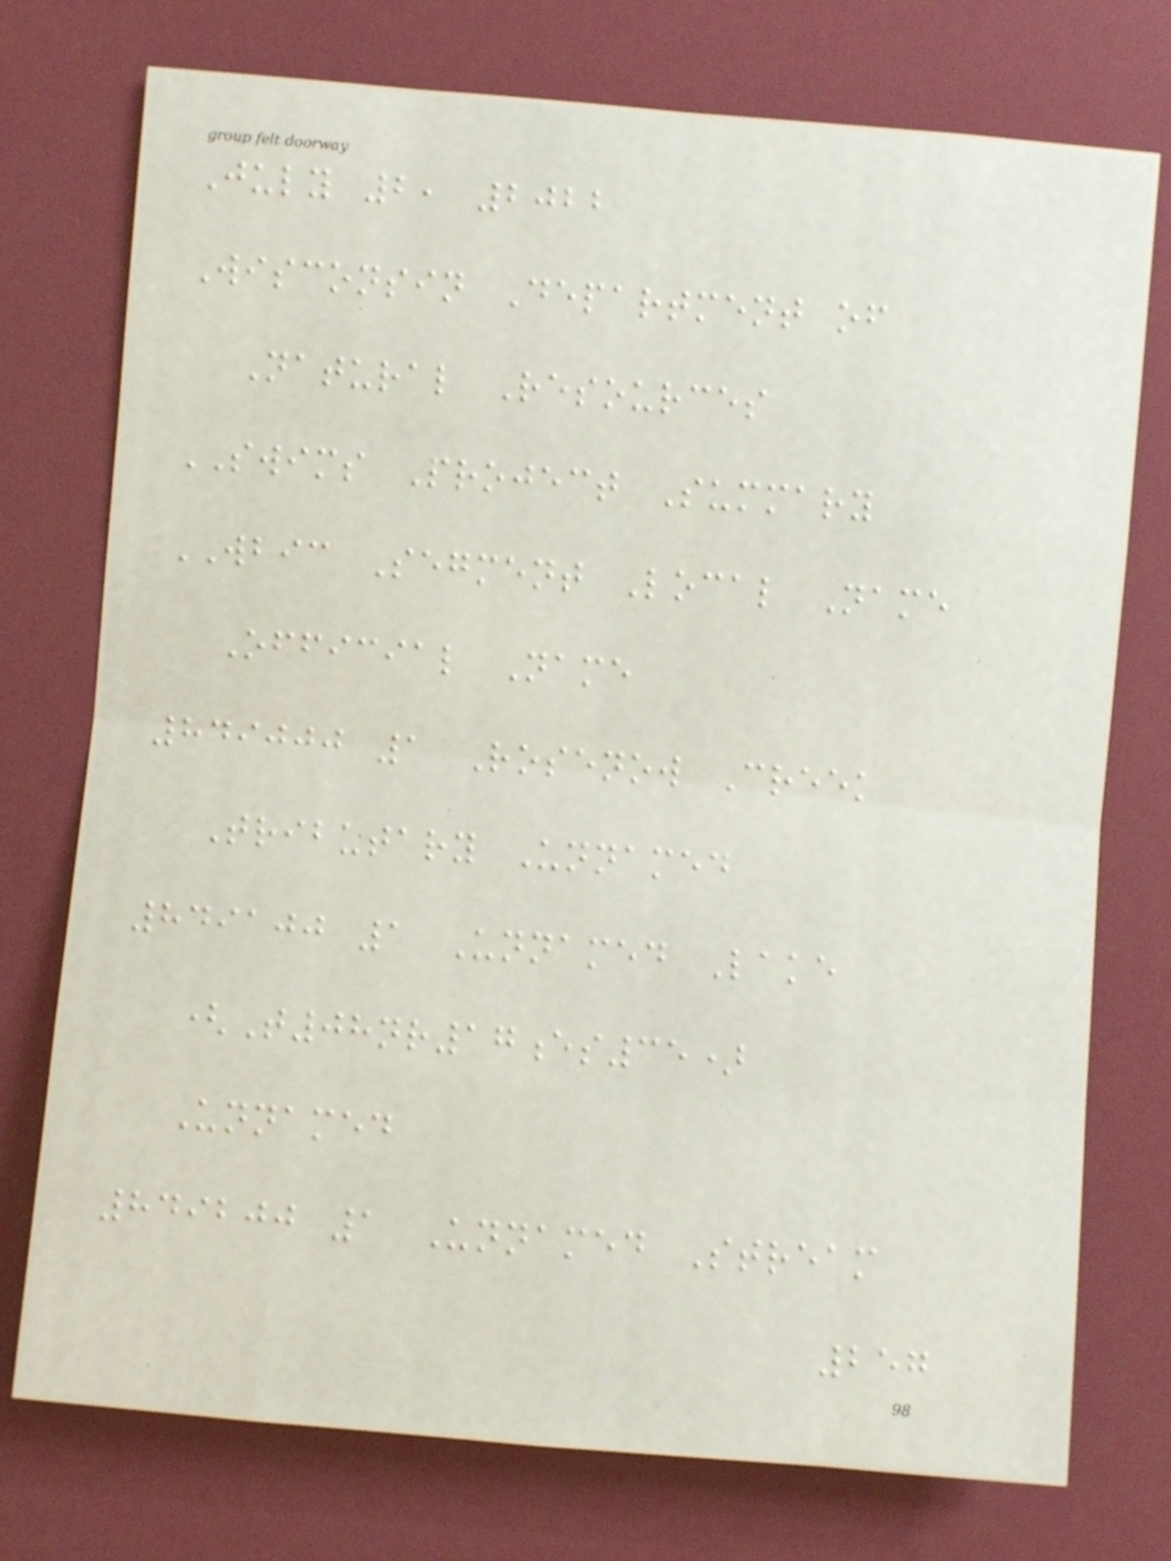July 2, 2022
Wisconsin Department of
Natural Resources
SWIMS Project Summary
WBIC Segment Local Name
Official Name
849000 1 Rosenow Creek
Tributary Unnamed
849100 1 Unnamed Lake
(T08nr17es35)
Unnamed
849200 1 Unnamed Stream
257
